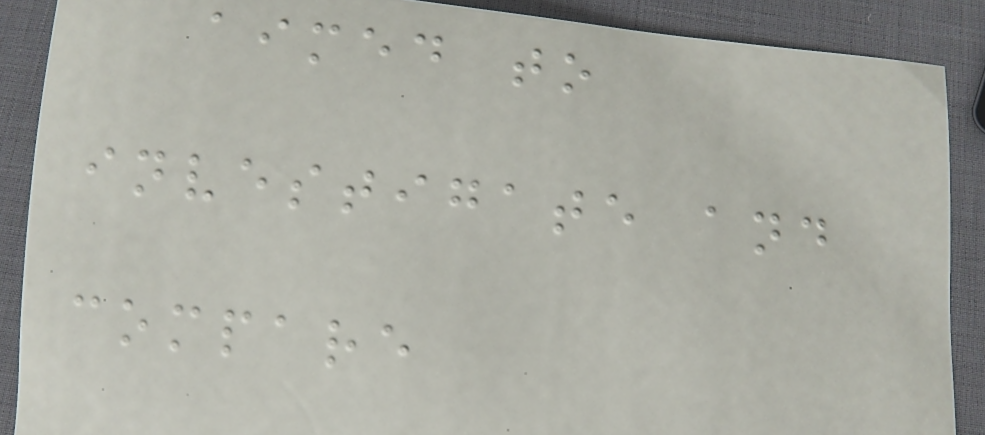aimed to
investigate and
compare
